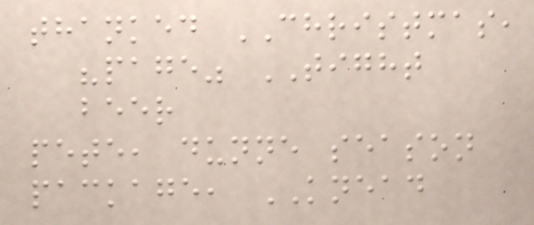thanked CHRISTMAS,
"page" TIGHT
beer
pete, dunne season
package, KNEAD
